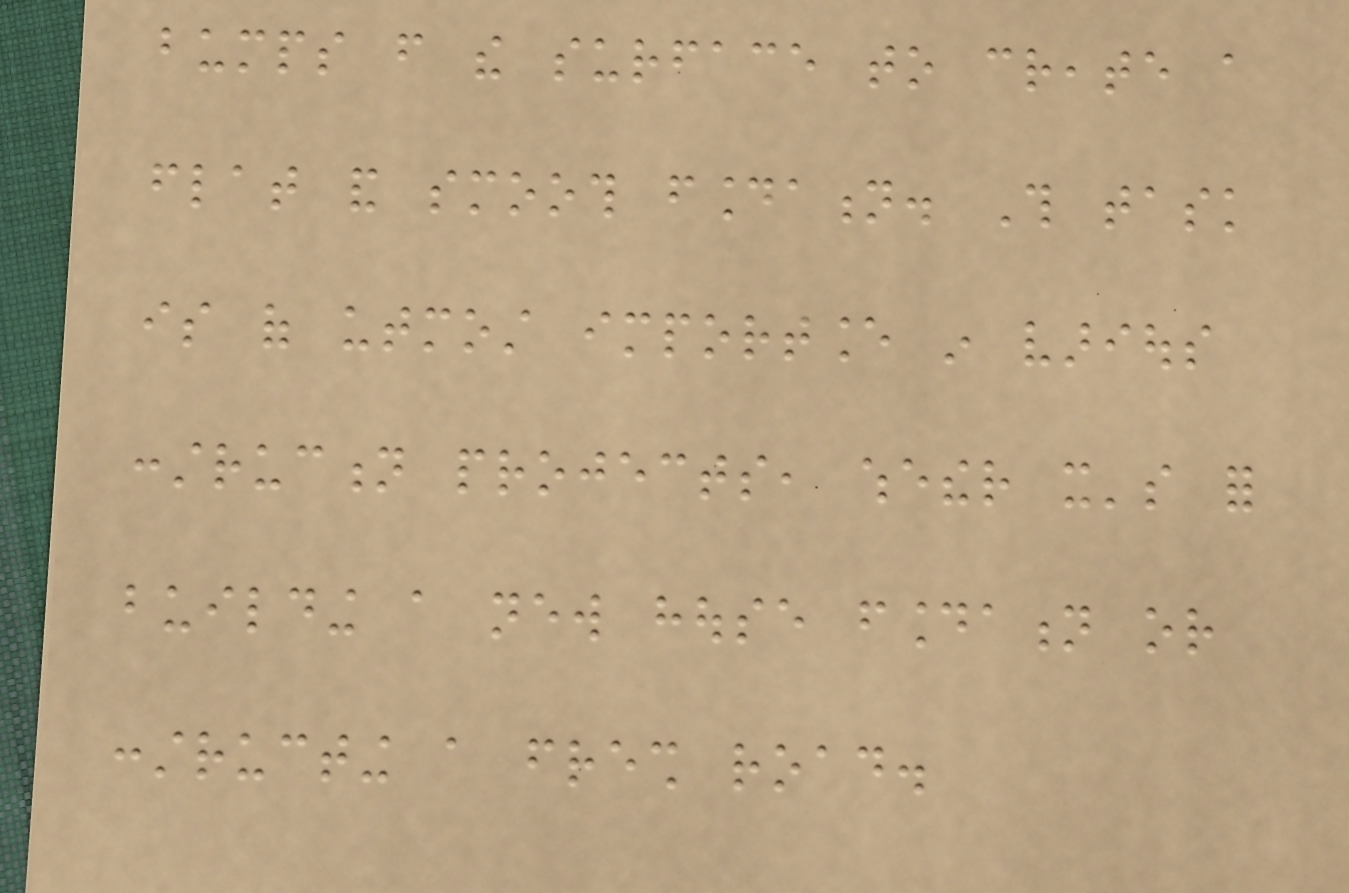bumps from the surface to create a
flat and smooth foundation. This task
is of utmost importance in various
construction projects, whether it's for
building a new house foundation or
constructing a fresh road.
